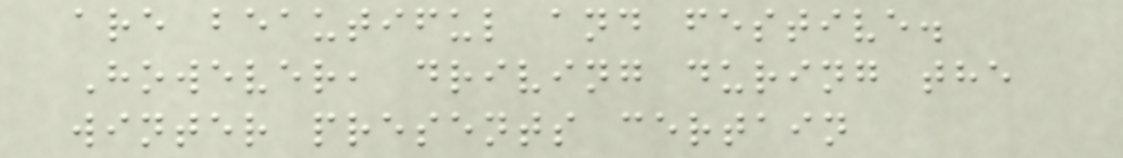are beautiful and festive.
However, driving during the
winter presents certain
